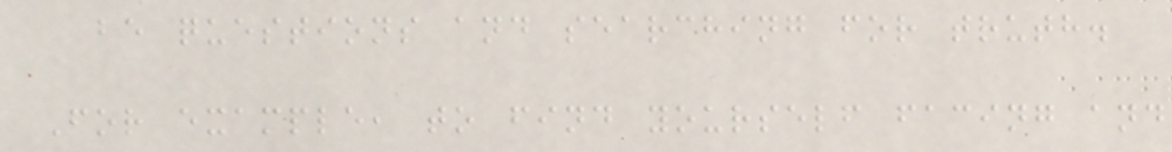be questions and searching for truth.
For example, to find yourself facing and
